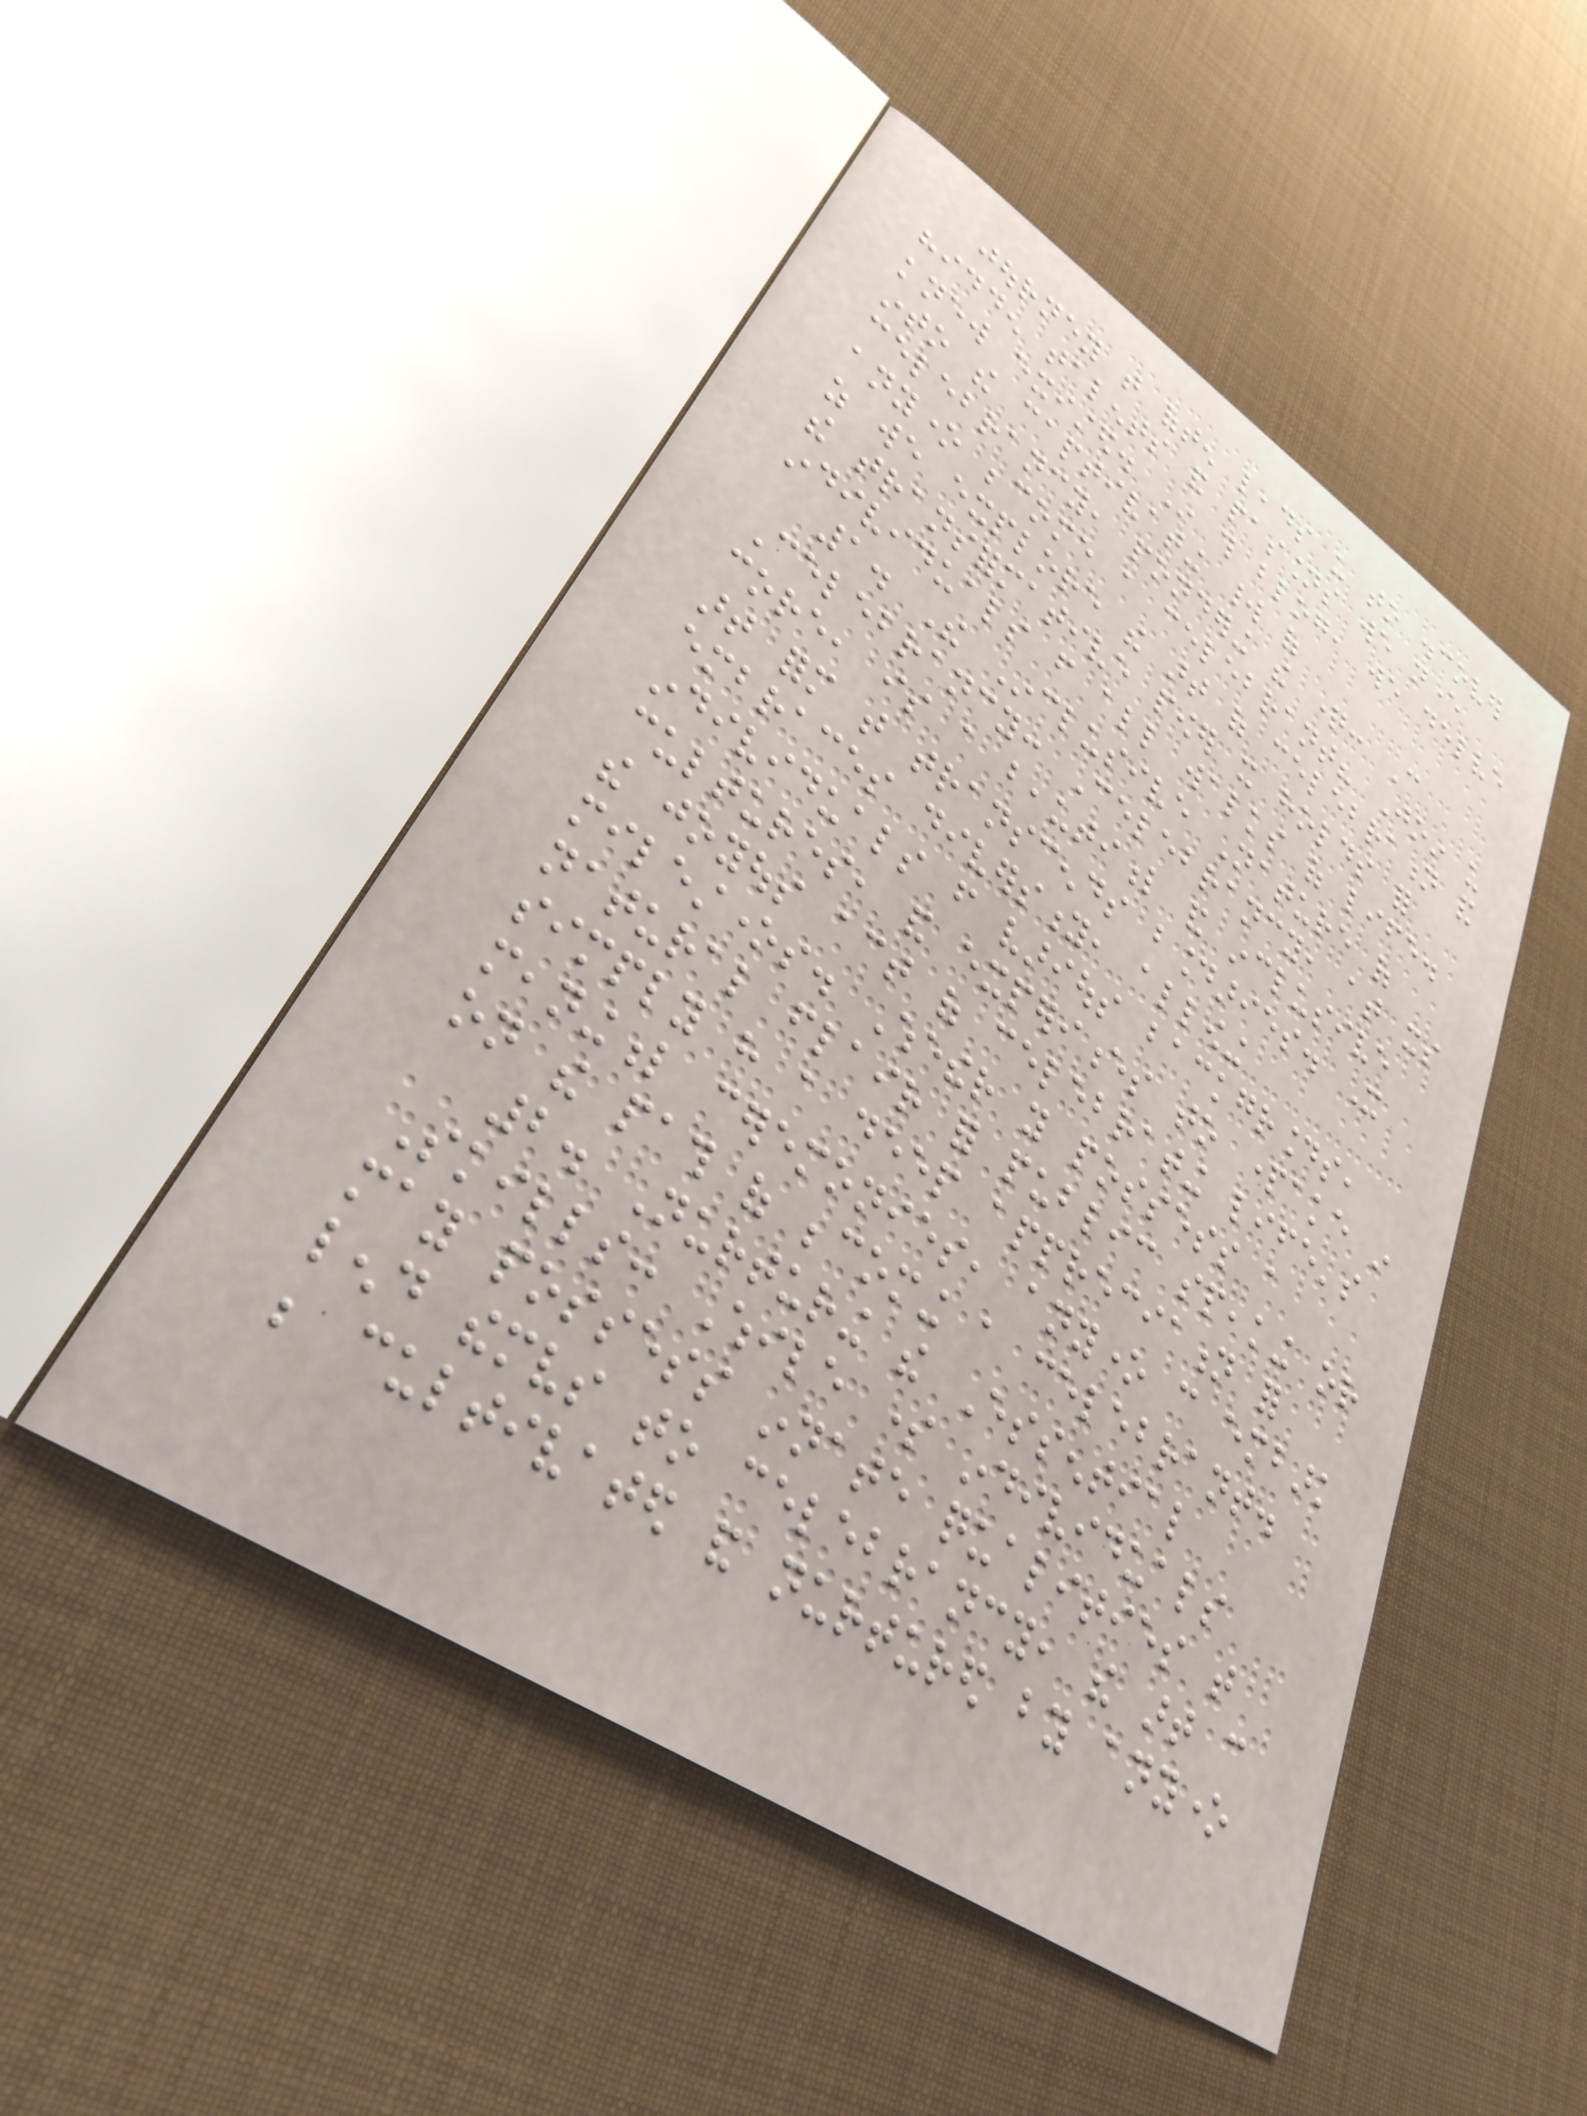journey that often leads us to discover
hidden talents and passions we never
knew existed. In this blog, we delve
into the captivating world of
celebrancy, pondering the question: Can
anyone become a celebrant? Join us
as we explore the art of celebration and
the transformative power it holds for
individuals from all walks of life.
1. The Inclusive Nature of
Celebrancy: Celebrancy, at its
core, is a beautiful and inclusive
art form that transcends boundaries. It
embraces diversity, allowing
individuals from various backgrounds,
cultures, and experiences to partake in
the joyous act of celebrating life's
milestones. Whether you possess a
natural flair for public speaking or
simply have a deep appreciation for
meaningful ceremonies, anyone can embark
on the path of becoming a celebrant.
2. Nurturing the Essential
Skills: While some individuals
may possess innate qualities that
lend themselves to celebrancy, the art can
be cultivated and nurtured by anyone
